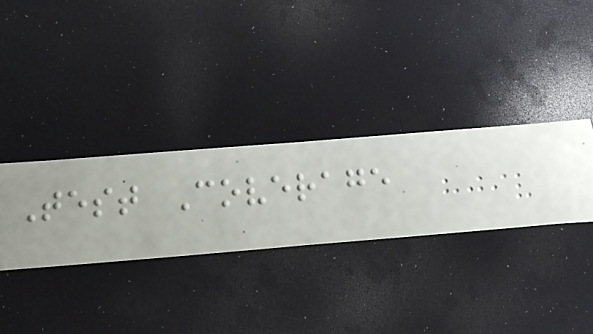Test Coverage
